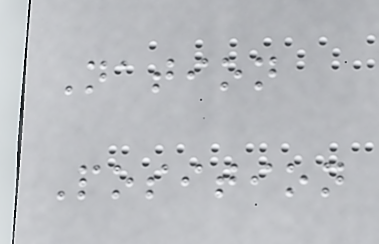Nation
Position
